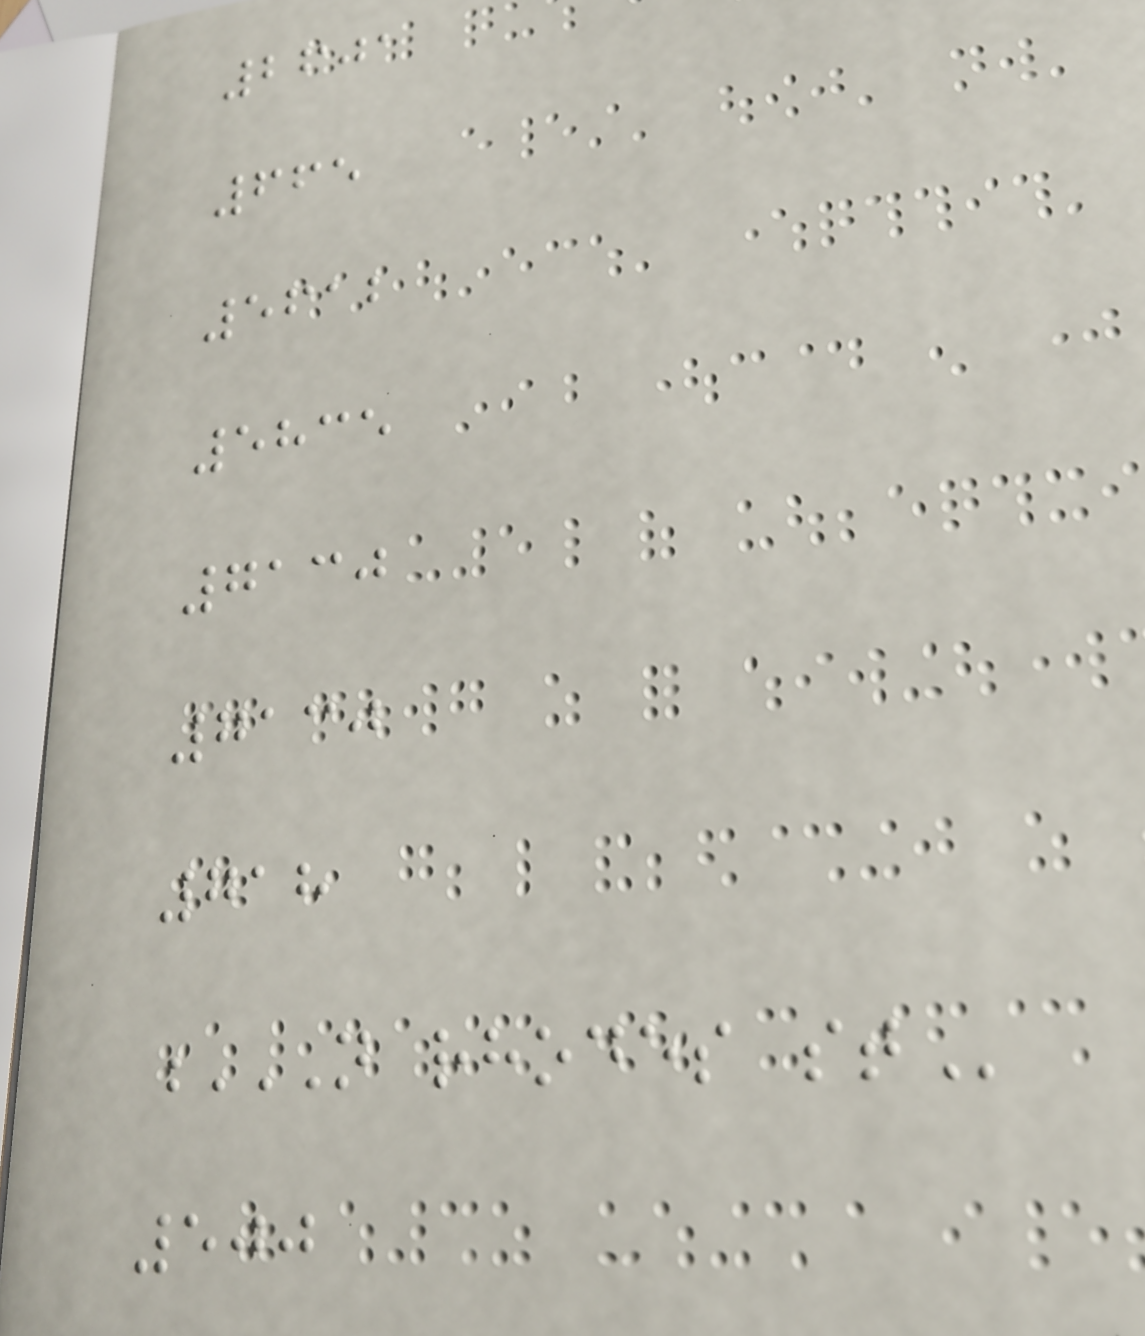2601
665
5612
5835
7130
7130
718
N RHODES ST
500
